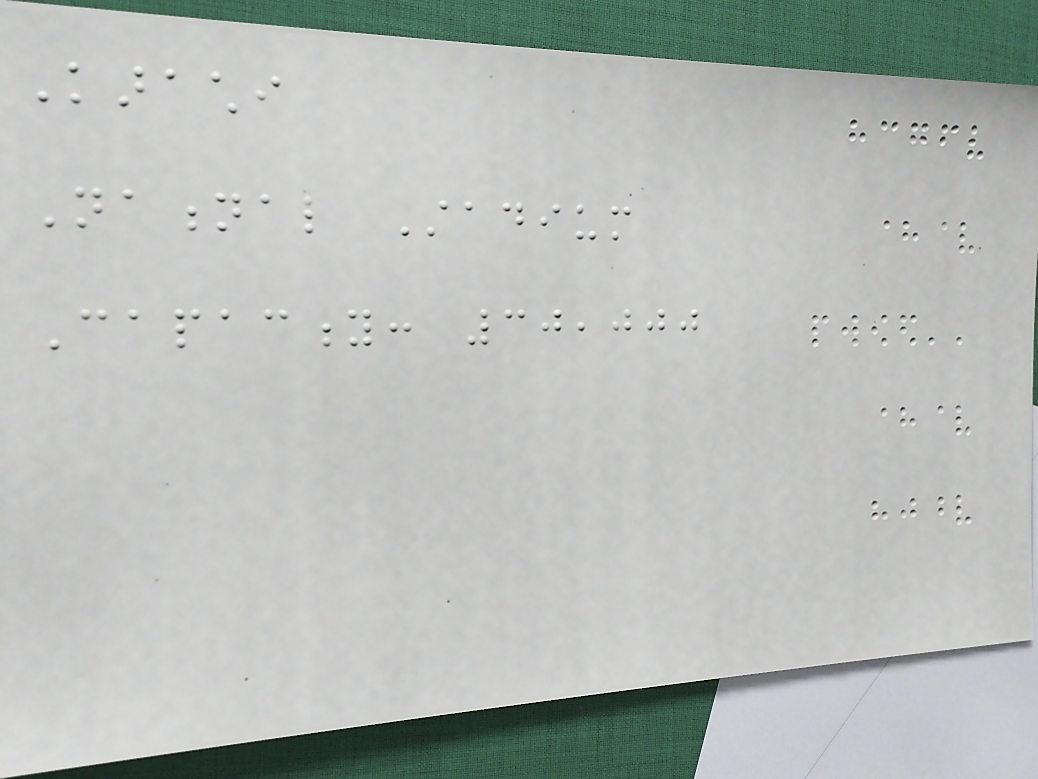Karachi
National Stadium
Capacity: 30,000
